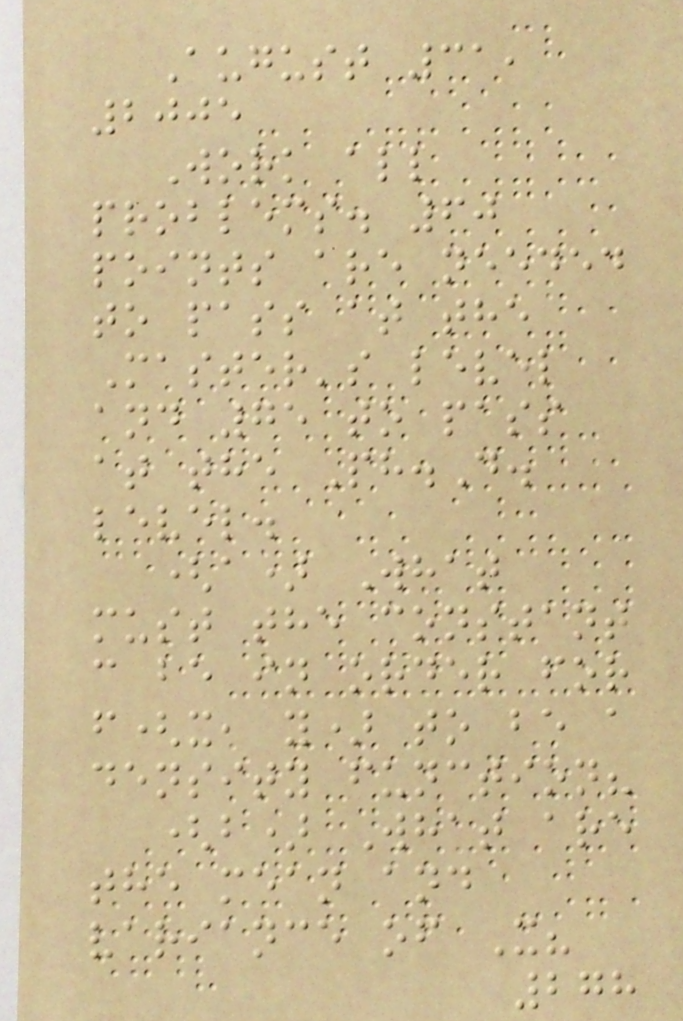August 31,
2005
Work all
problems. 60
points are needed
to pass at the
Master's level
and 75 to pass
at the Ph.D.
level.
(a) What
must the constant
c be in order for
f(x, y) to be a
density function?
(b) What are
the mean and
variance of X?
278
